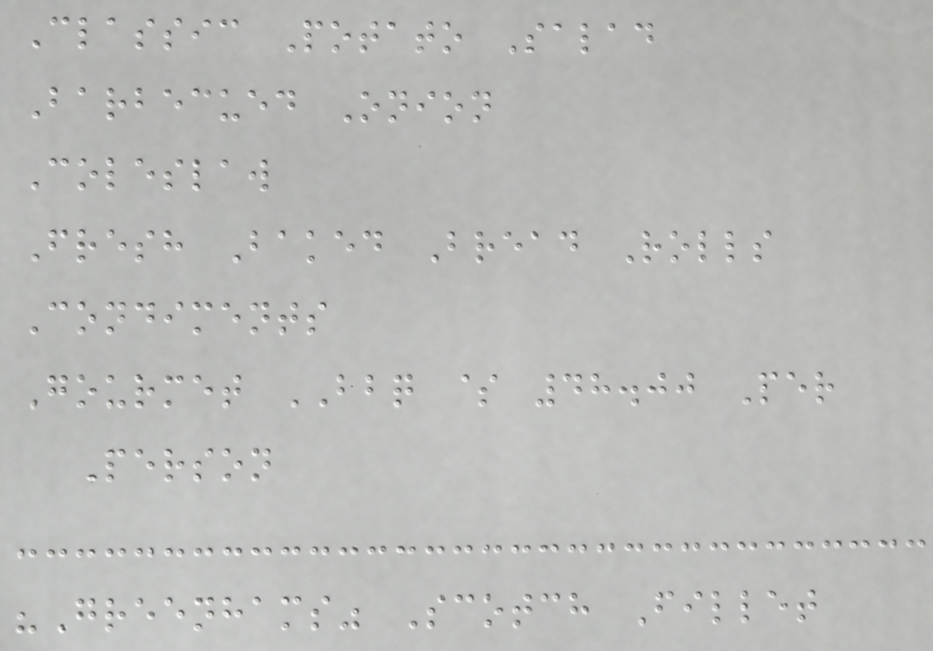Classic Potato Salad
Barbecued Onion
Coleslaw
Fresh Baked Bread Rolls
Condiments
Gourmet BBQ $ 48.00 Per
Person
"Greenhams" Scotch Fillet
